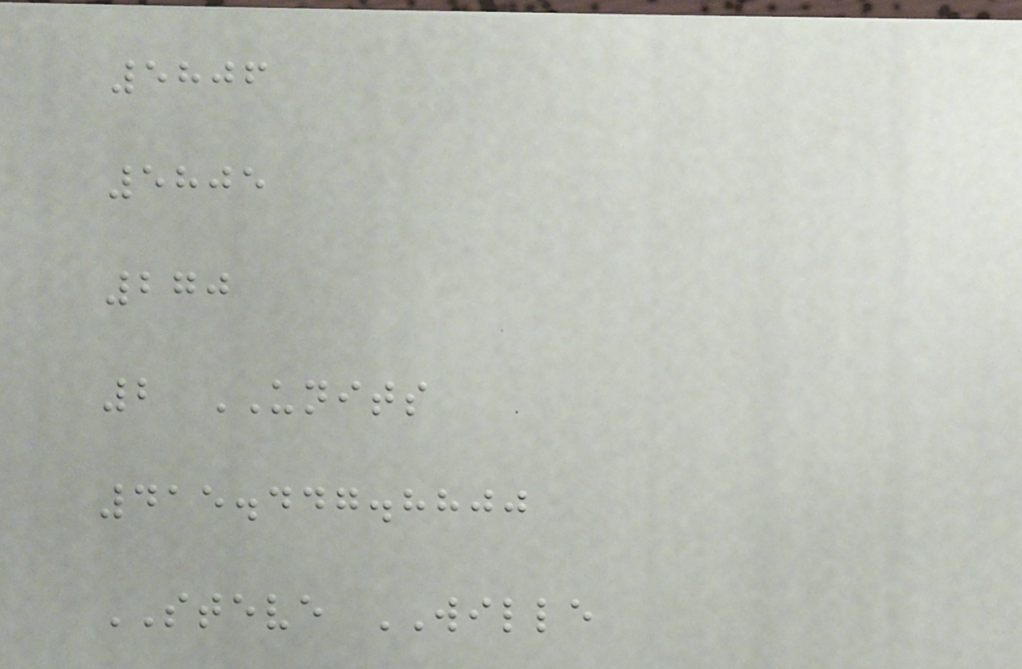5806
5805
270
2 UNITS
415.447.8800
STEVE WILLE
